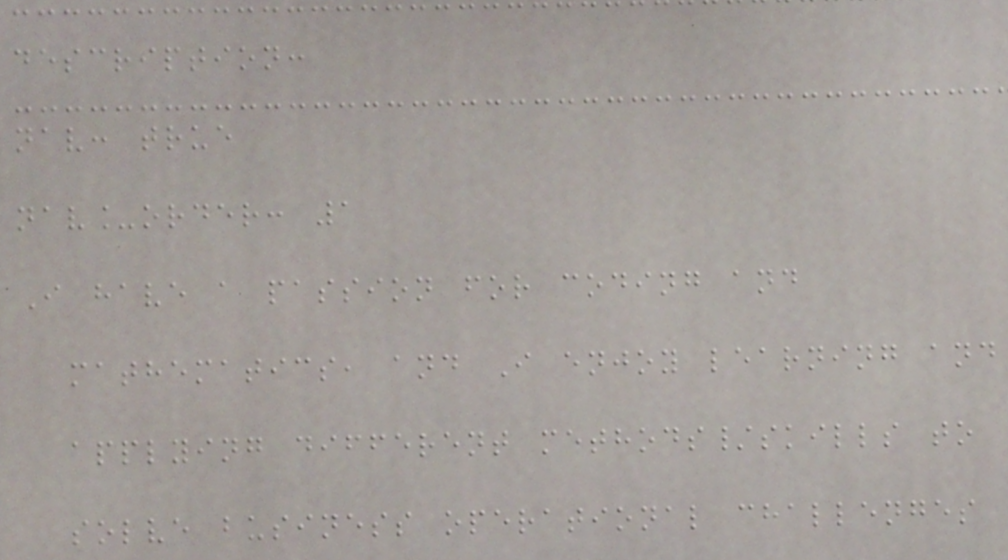description:
nav: true
nav_order: 1
I have a passion for coding and
mathematics, and I enjoy learning and
applying different methods/skills to
solve business operational challenges
